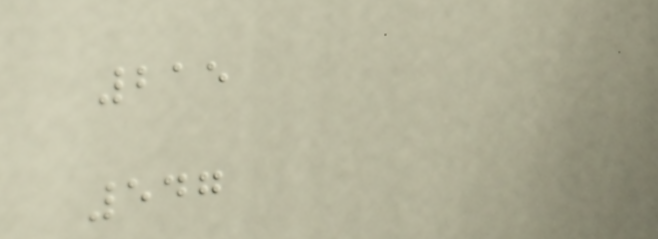215
547
